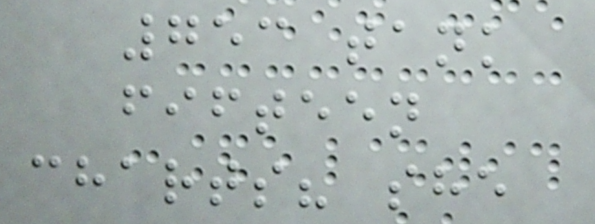753 tank
fifteen
charts? she
